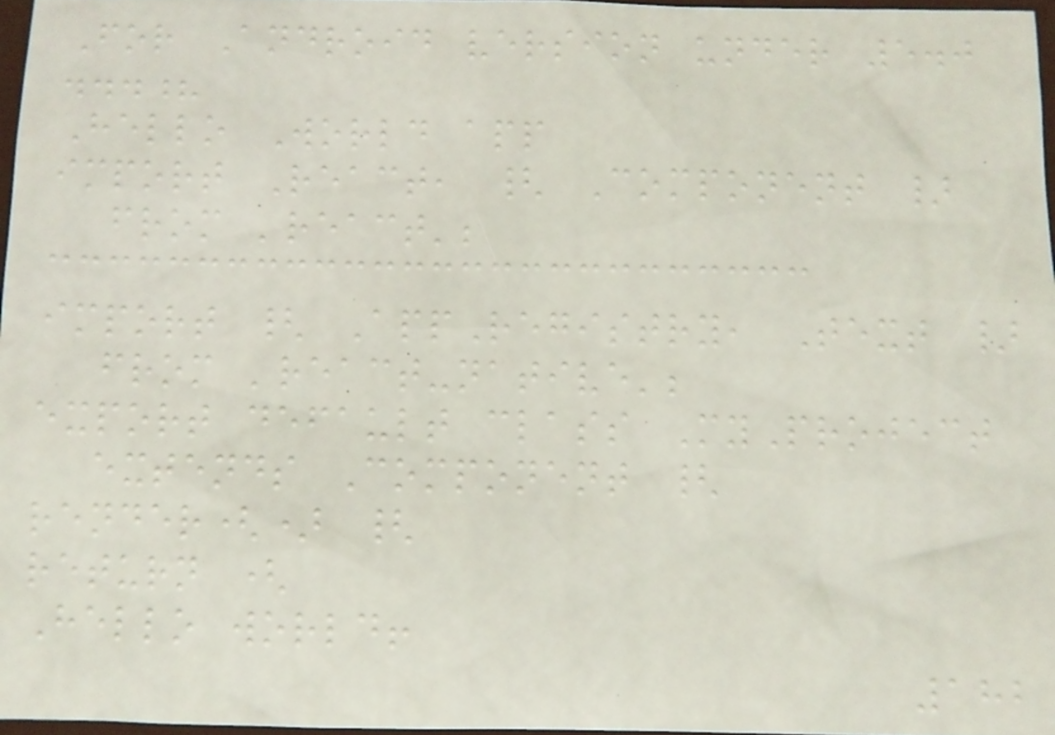For Android version under 5.0
...?
Hello World app
import React, { Component }
from 'react';
import { AppRegistry, Text }
from 'react-native';
export default class MyProject
extends Component {
render() {
return (
Hello world!
182
